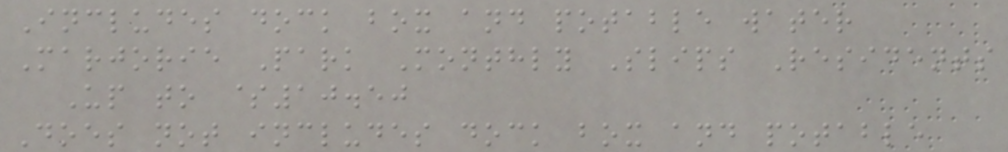Includes dock box and potable water
Marjorie Park Monthly Slips Residents
Up to $10.50
Does not includes dock box and potable
